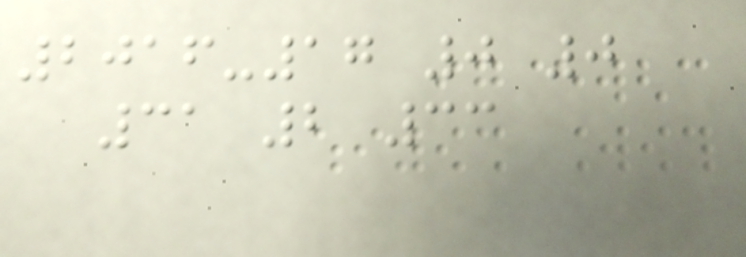2016-17 0 0
31 2 33
